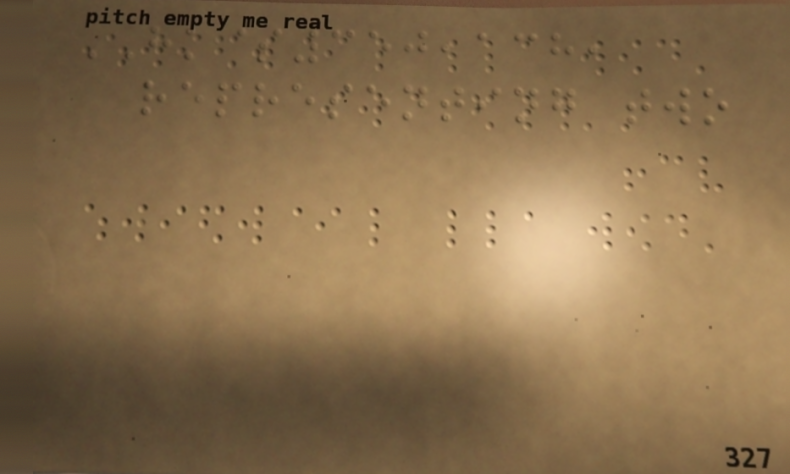HK$350,138,
representing two
